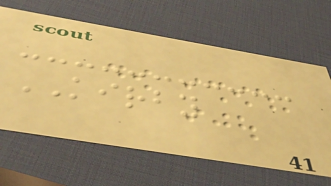KIRBY
